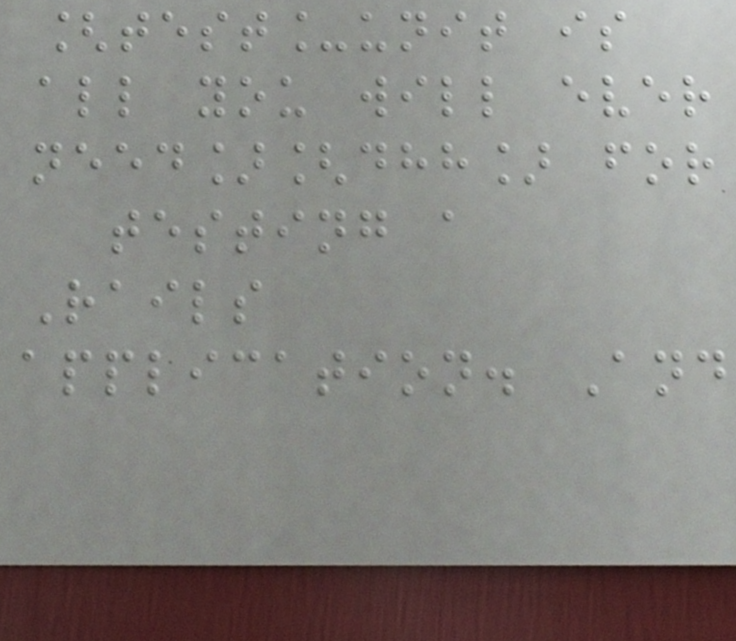[test_unit is
all you will ever
need][dhh] for
testing a
Rails
application. And
